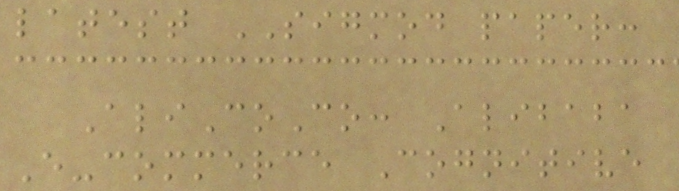latest SIGMOD paper:
AliCoCo: Alibaba
E-commerce Cognitive
